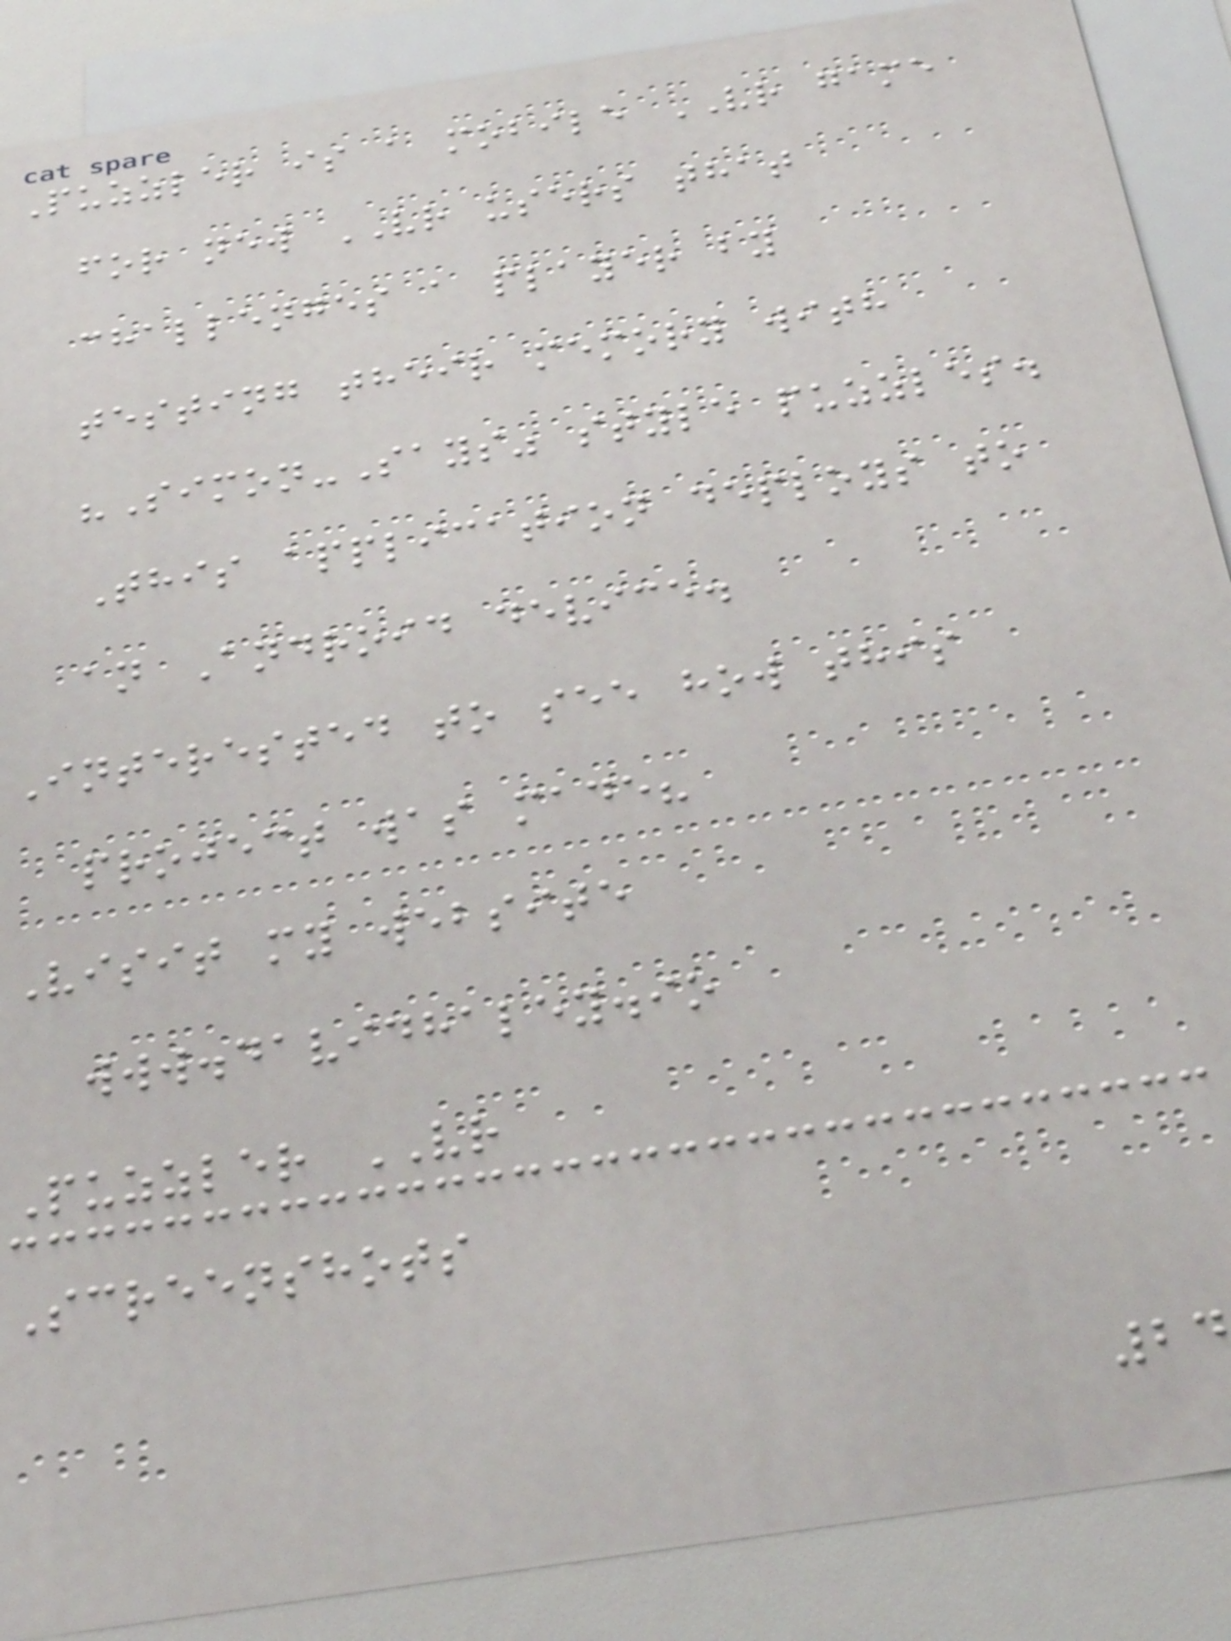Puzzler is a mobile VR game
for new VR users that
challenges a player by
testing their memory with
"Simon-Says" style puzzles.
This application deploys to
an Android device.
Interested to see how this
project was made?
Visit my website
www.davidhaley.io
Puzzler VR
Screenshots
